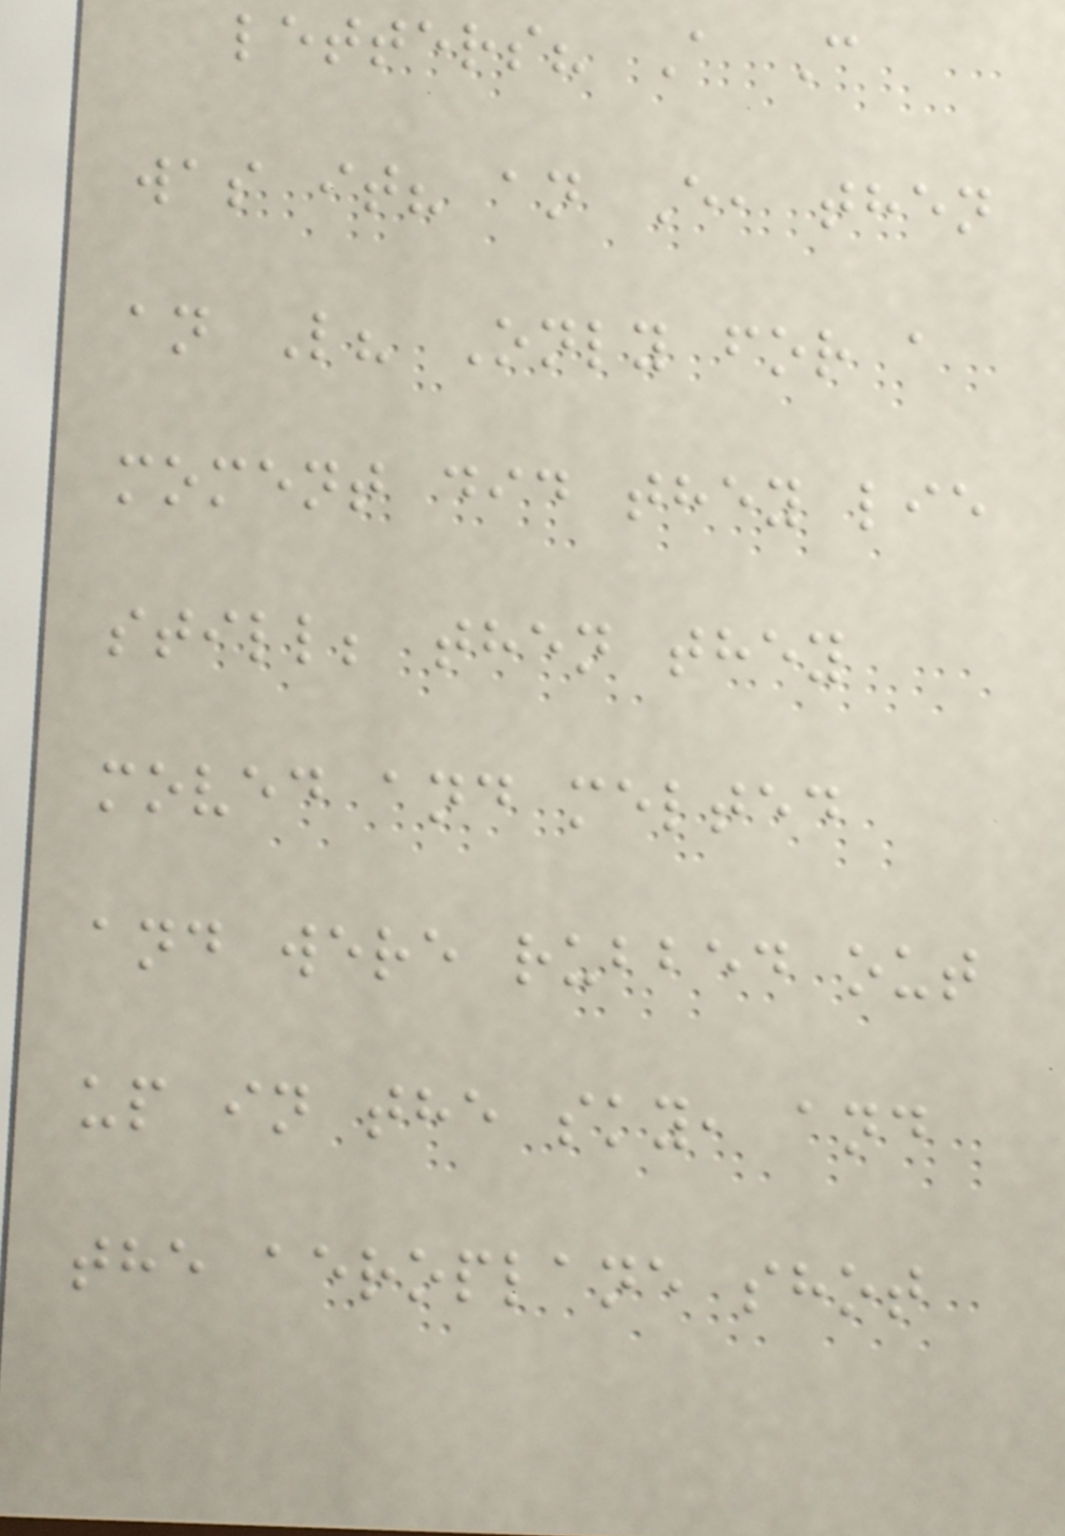letters? A C
was it? an E, then
an L? Only for a
moment did they lie
still; then they
moved and melted
and were rubbed out
up in the sky, and
the aeroplane shot
